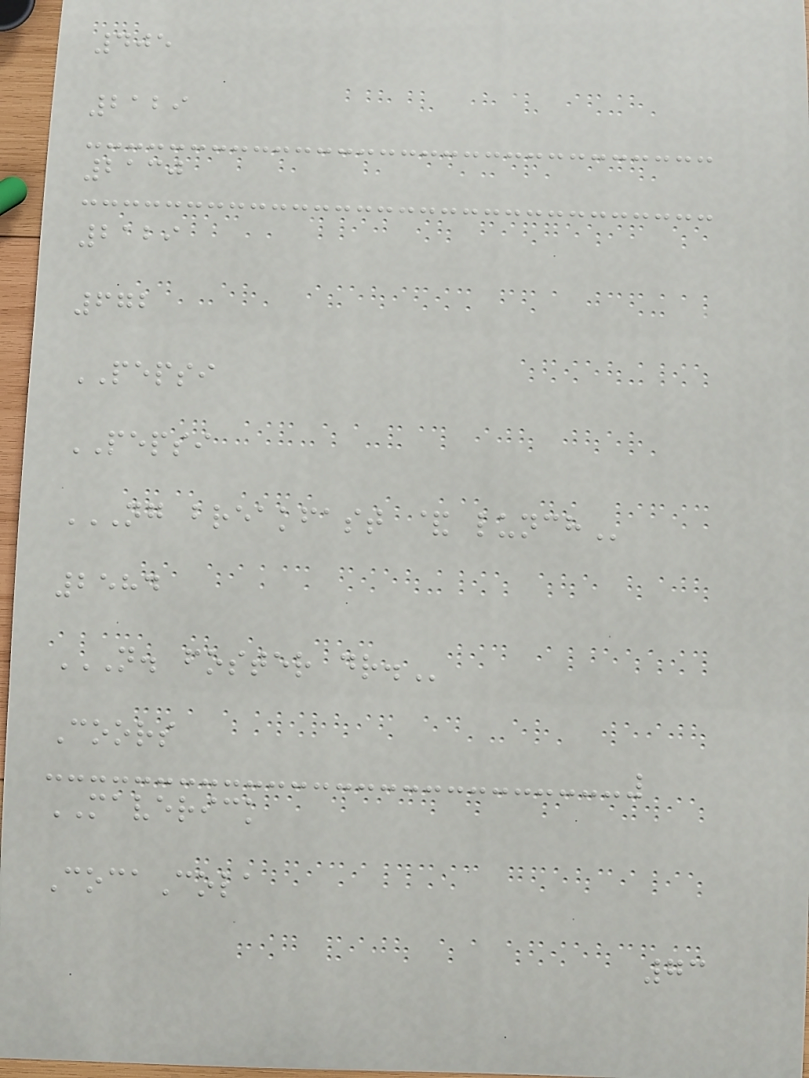405
2129
2130
2129
672
PEPSI
PEPSI
NG BREAKFAST & LUNCH
2584
N. FOSTER DR.
Coors
MAVERICK
CocaCola
73
